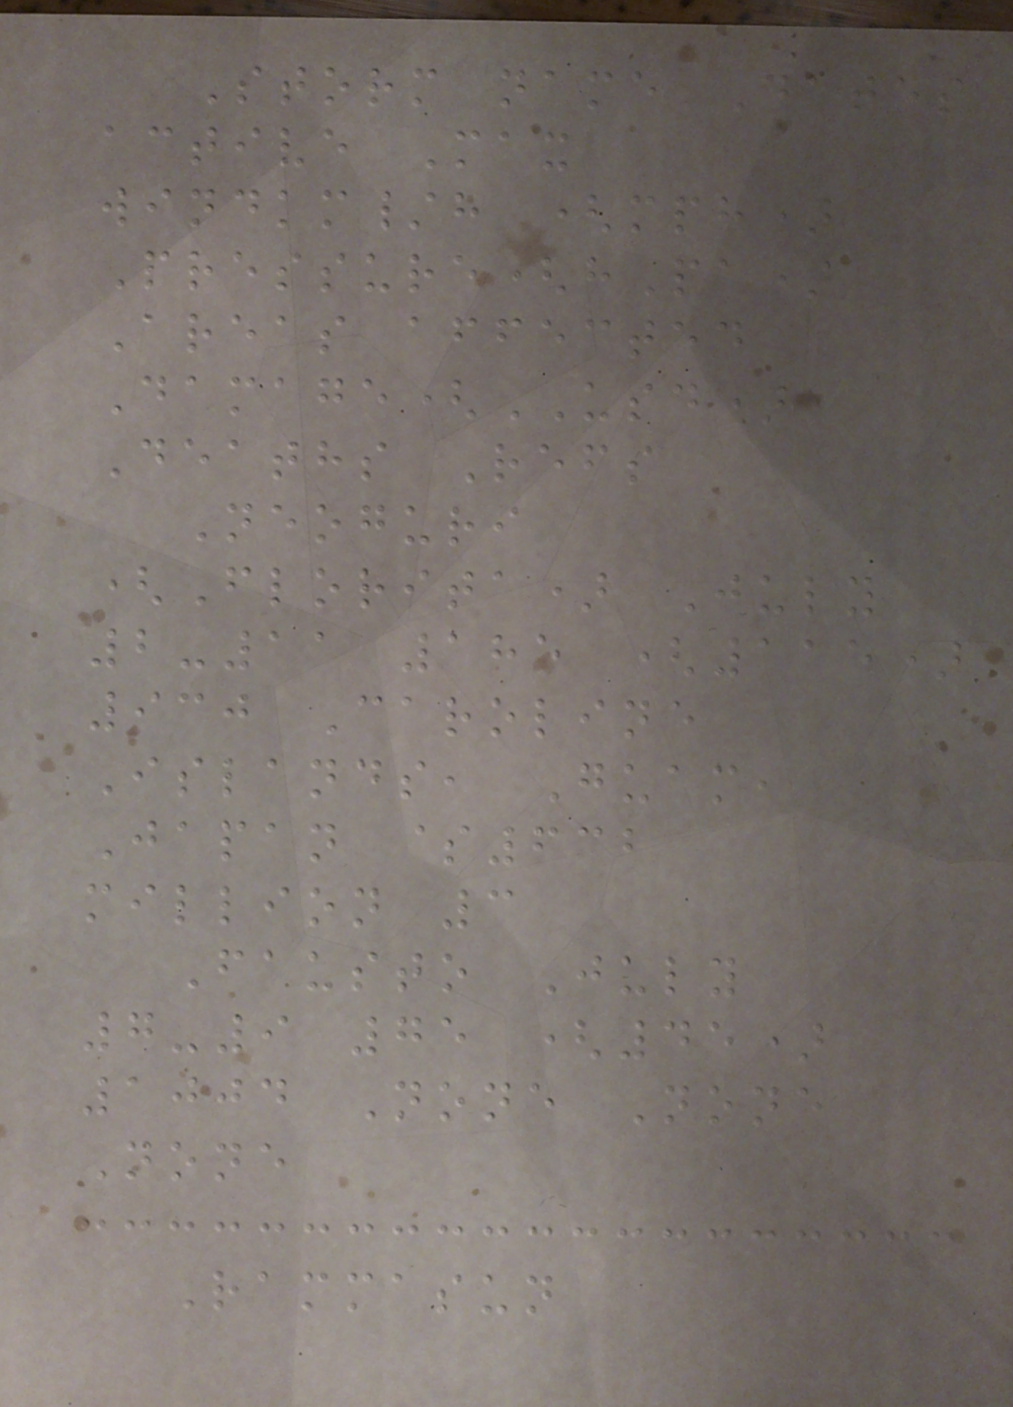Storm name Dates
active Max
windkm/h (mph)
Pressure(hPa)
Areas affected
Damage(USD)
Deaths Refs
Neoguri
(Florita) July
2-11 185 (115)
930 Caroline
Islands, Guam,
Japan $632
million 3
Fausto July
7-9 75 (45)
1004 None None
None
Rammasun
